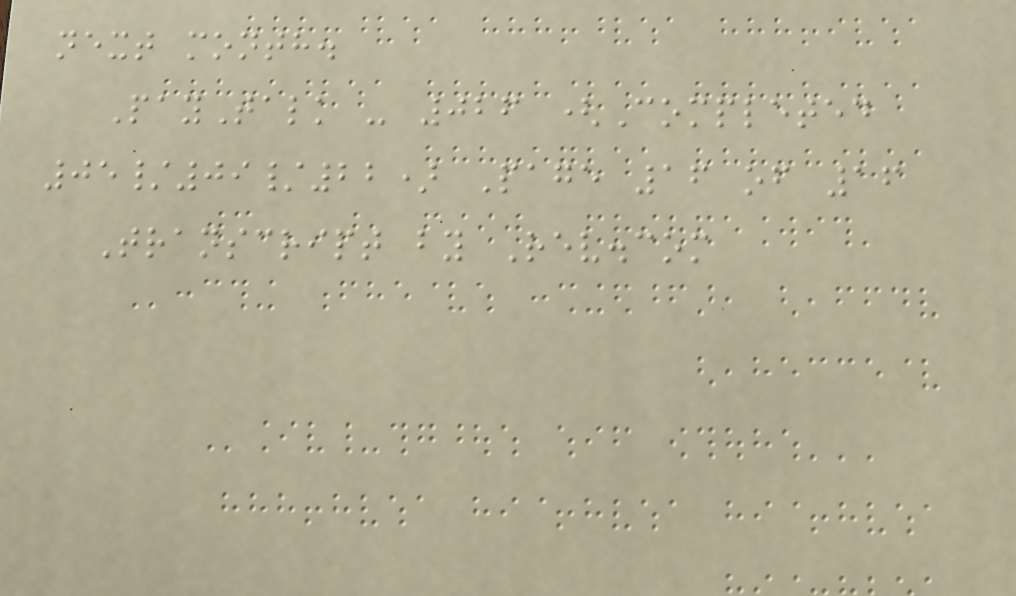next month.
PayTalk - 026 (Completed
05/09/22) Page 16 of 16
Transcript by Rev.com
